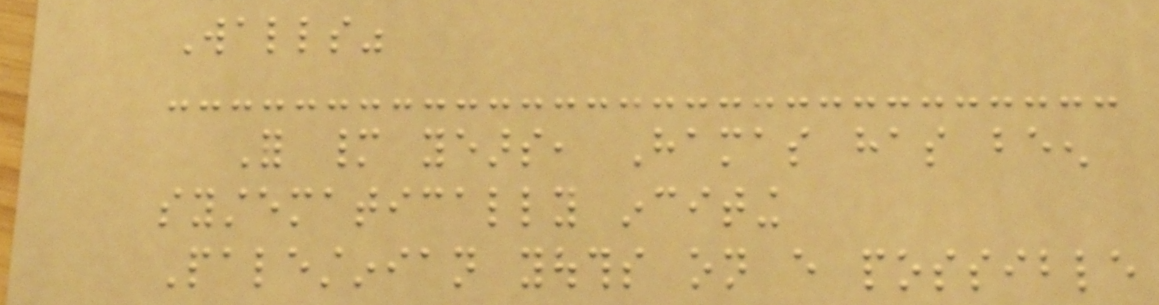Walls"
For many years, Hamas has been
systematically inciting
Palestinian youths on every possible
